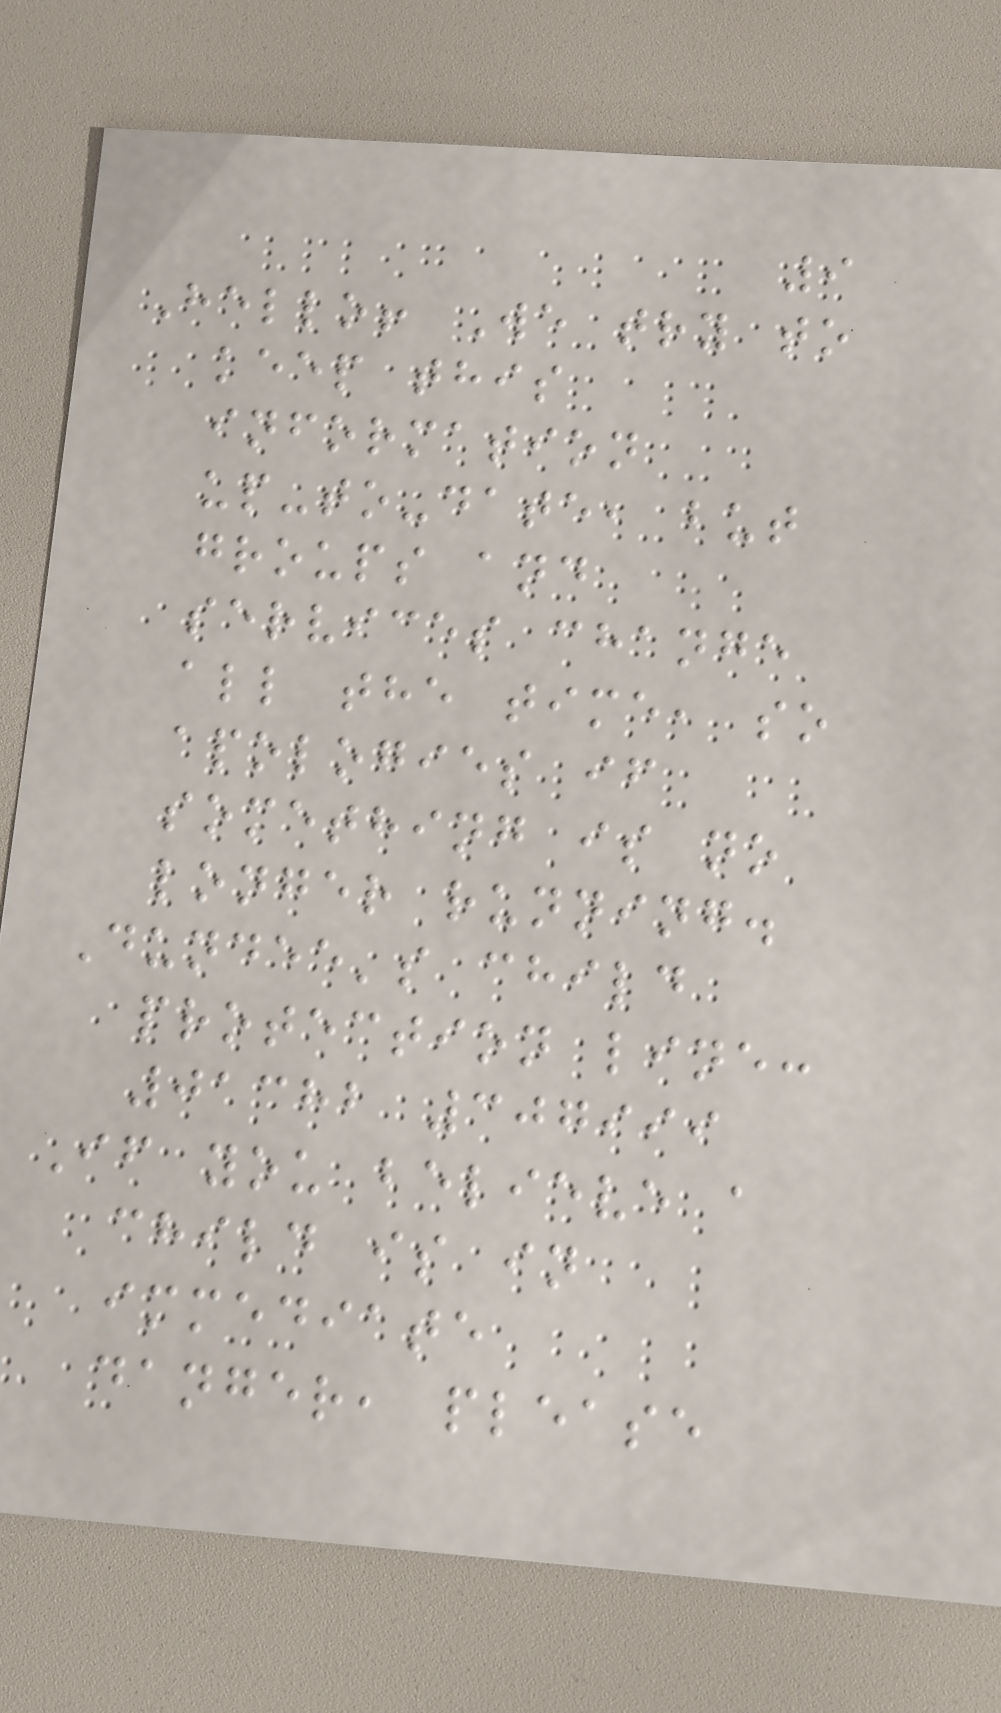9
Hello! We try to
keep this
information
up-to-date, but
groups and
services change
all the time, so
apologies if
something is no
longer running.
Dundee's child
protection line:
01382 307999
If you believe a
child is in
immediate
danger, please
